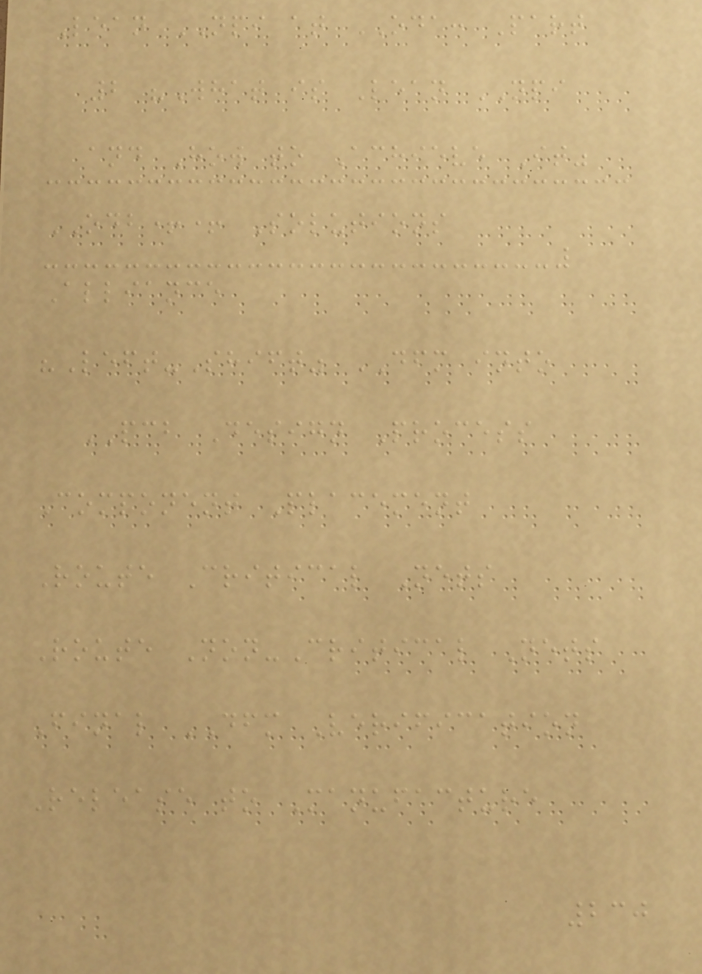Lean NPI at ODA: Part
2 "What is Lean NPI
and How to Achieve It"
ODB++ Solutions
Alliance
"Left-Shift" DFM into
PCB Design Process
Component Placement
Route Critical Nets
Route Non-Critical Nets
Final DFM Verification
Release to Manufacture
230
